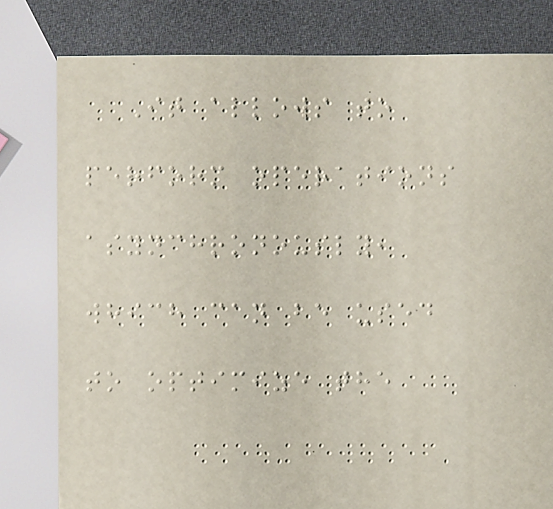It allows to
perform operations
asynchronously,
which can be used
to optimize the
